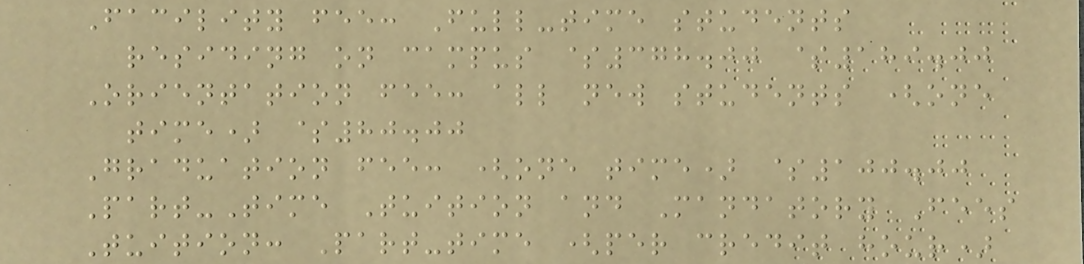Facility fee: Full-time students
residing on campus $378.00 $189.00
Orientation fee: all new students (one
time) $80.00
Graduation fee: (one time) $100.00
Part-Time Tuition and Mandatory Fees
Tuition: Part-time (per credit hour)
